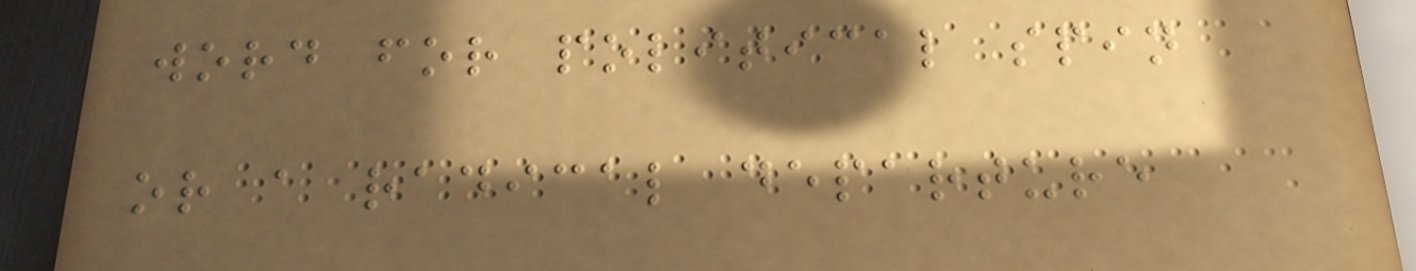word for political spin
or a radical departure
